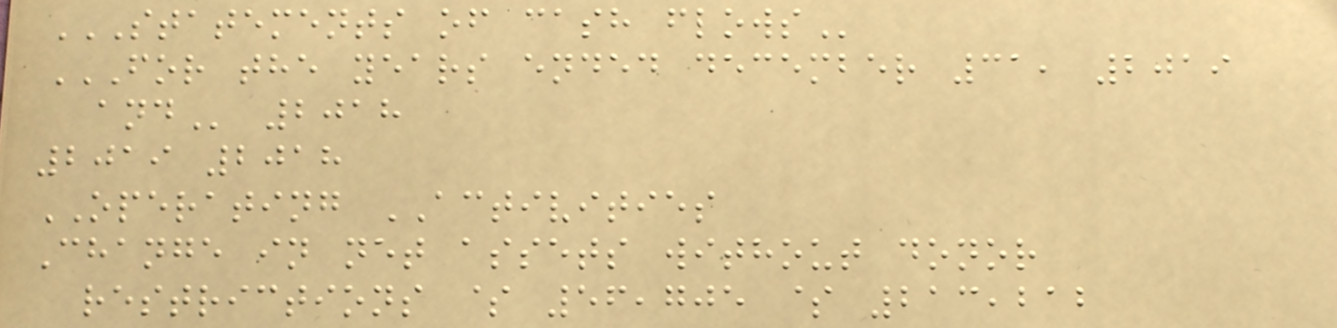STATEMENTS OF CASH FLOWS
FOR THE YEARS ENDED DECEMBER 31, 2019
AND 2018
2019 2018
OPERATING ACTIVITIES
Change in net assets without donor
restrictions $ 56,705 $ 213,212
